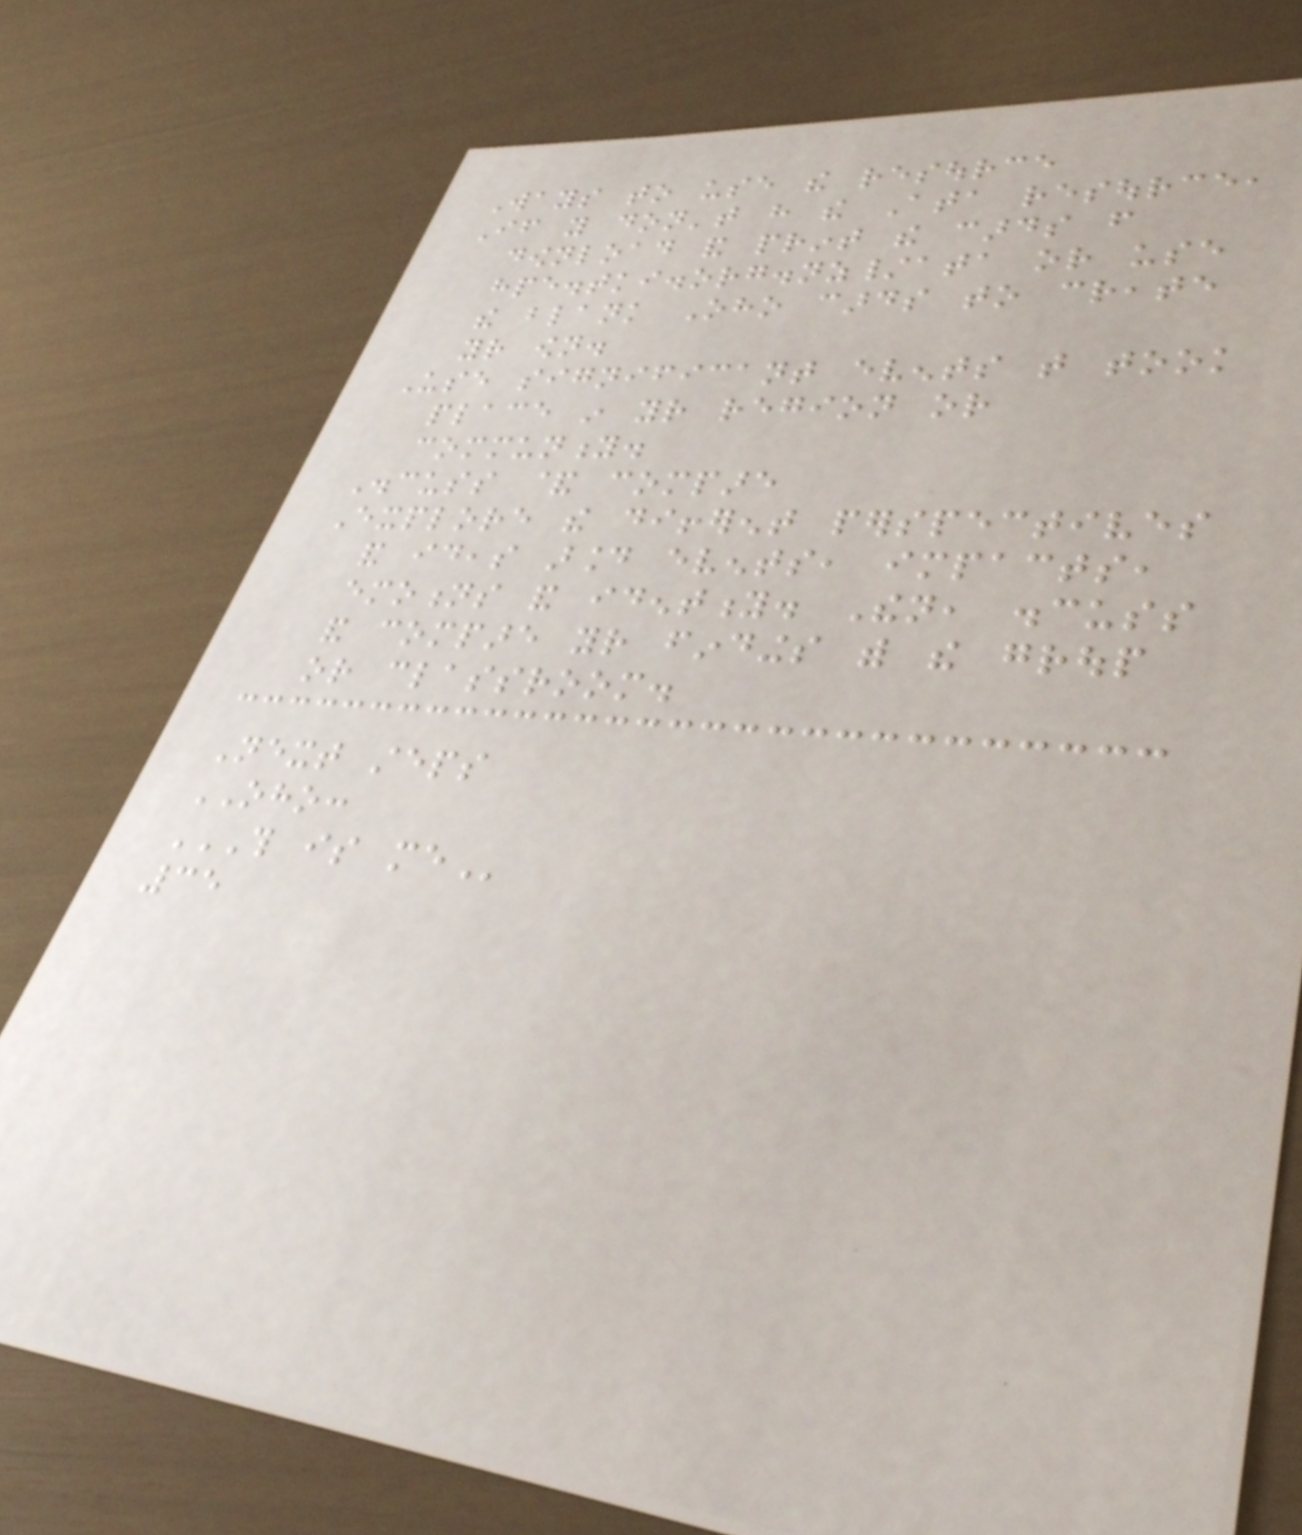Ways to use the resource
If you don't have the Ata resource,
download and print the cards from
hpe.tki.org.nz/ata or use
the blank Oho cards to create
your own.
Use significant events that took
place in your region or
community.
Discuss & compare
Explore the different perspectives
and ideas around events, impacts,
emotions and identity. Then, discuss
and compare your findings with the group
or classroom.
Next steps
OHO:
THIS IS ME
35
